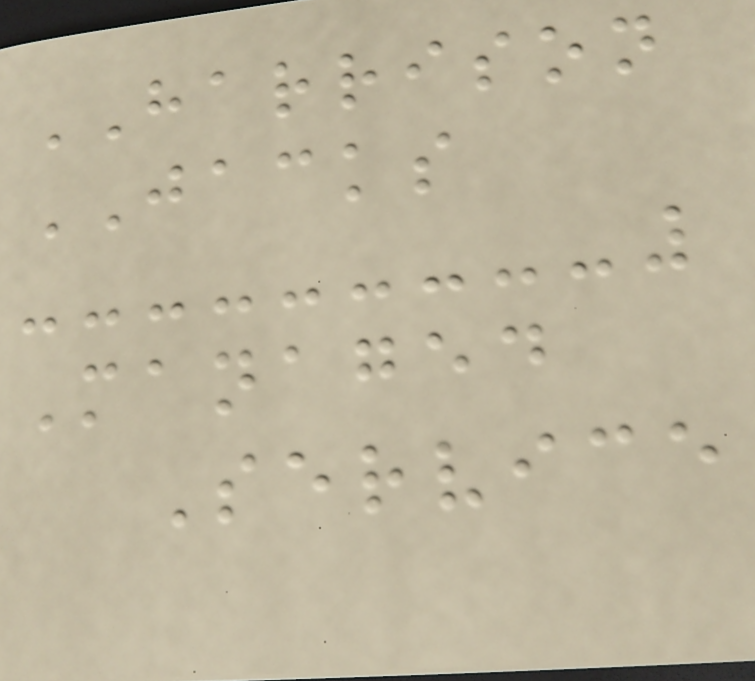HARRISON
JACKS
Managed
Service
